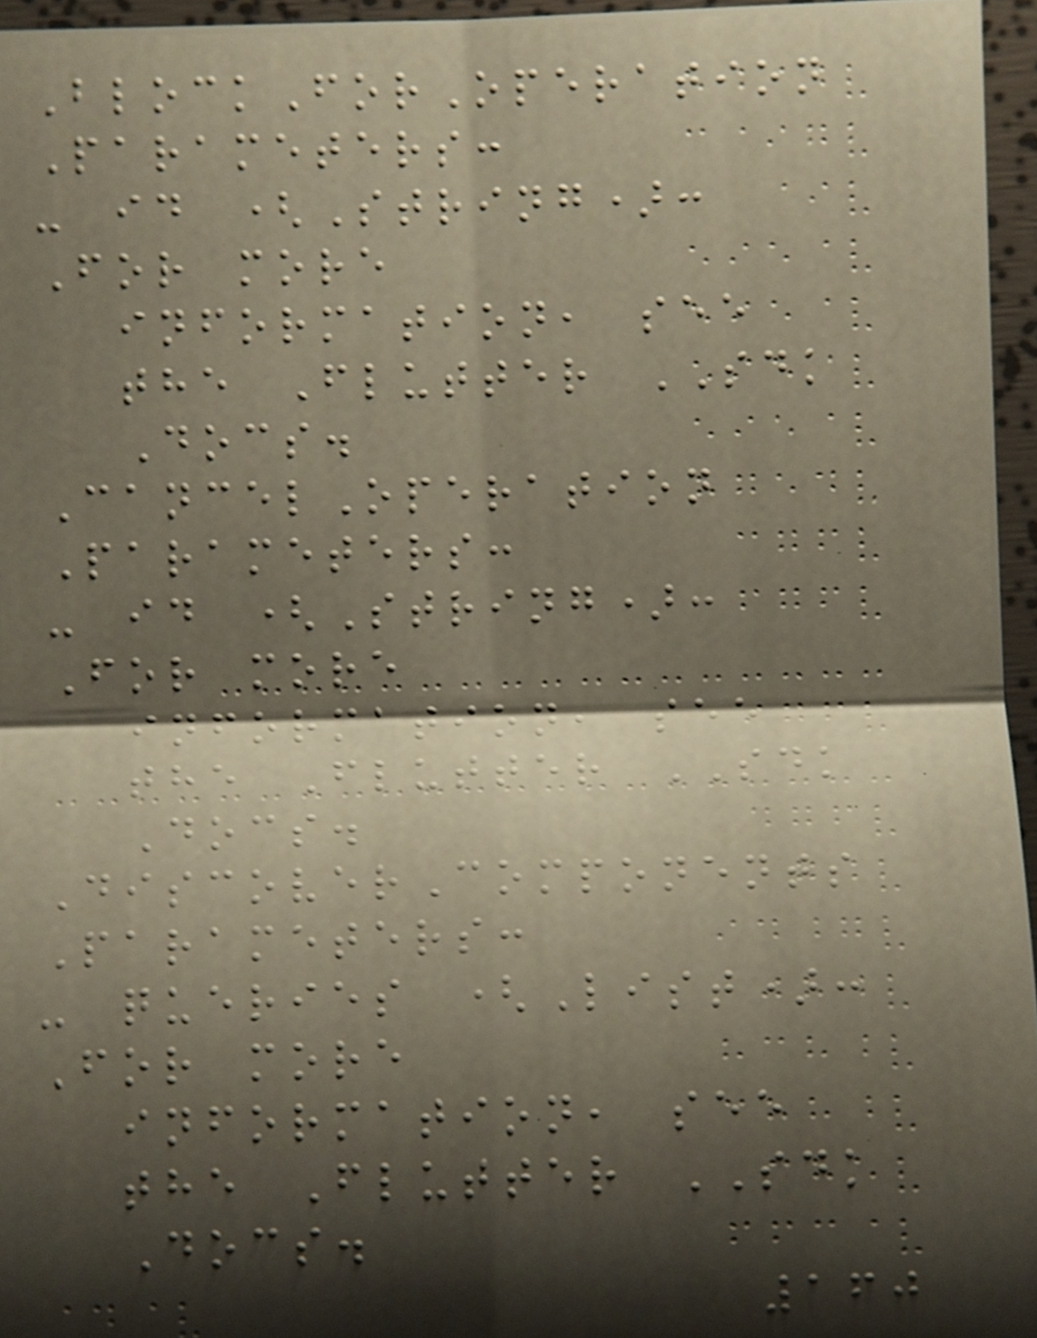BlockForOperation
Parameters:
- id (String):
For more
information, see
the Flutter SDK
Docs.
CancelOperation
Parameters:
- id (String):
For more
information, see
the Flutter SDK
Docs.
DiscoverComponents
Parameters:
- queries (List):
For more
information, see
the Flutter SDK
Docs.
160
